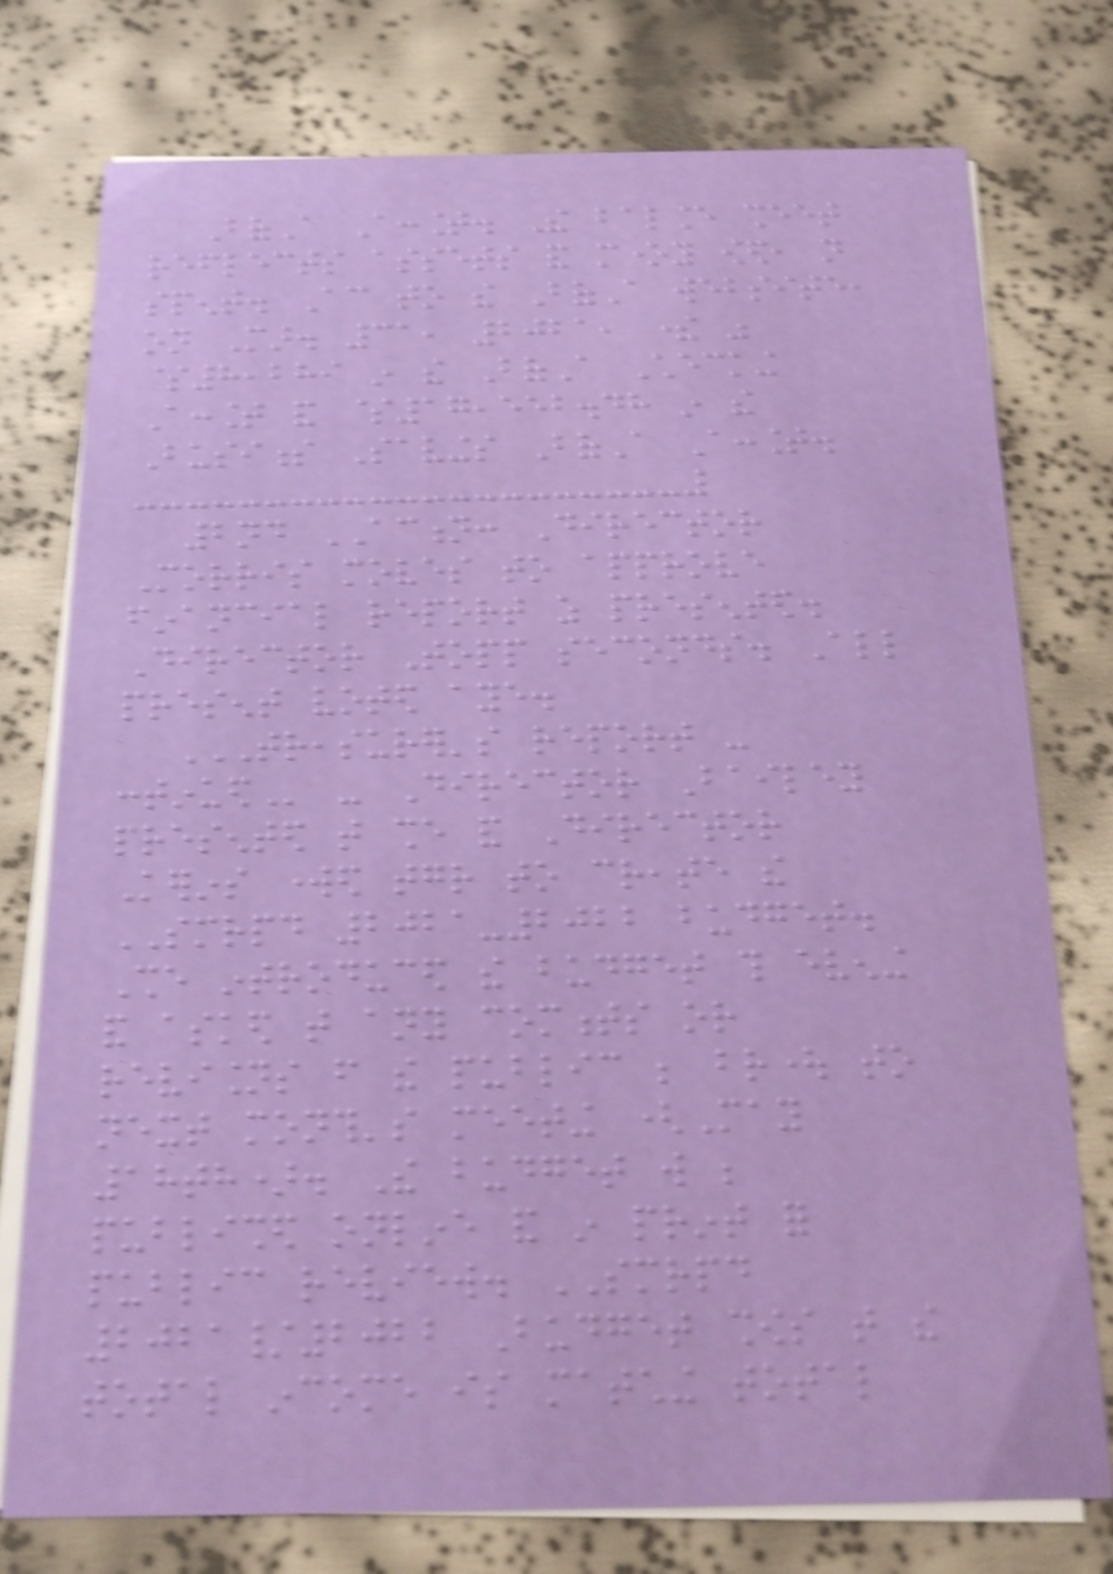BofA Account. The balance sheet
reflects assets and money owed, not
spent. According to the BofA website,
on Mar. 31, 2021, there was
$8,289 in the BofA Checking
Account and $17,552.48 in the
Business Savings BofA Account.
2nd ACTION: Director
Morris moves to approve
financial report as presented.
Director Topp seconds. All
present voted aye.
TREASURER'S REPORT -
CONTINUED - Director Bailey
presented that she and Director
Kerins worked together to create the
SMRPD 2021-2022 budget.
She introduced the budget this evening
and asked that any comments or
revisions from the public be brought to
next month's meeting (May
18th). The budget will be
published online and in print for
public review. SMRPD
2021/2022 Budget shows that the
total income is matching total
